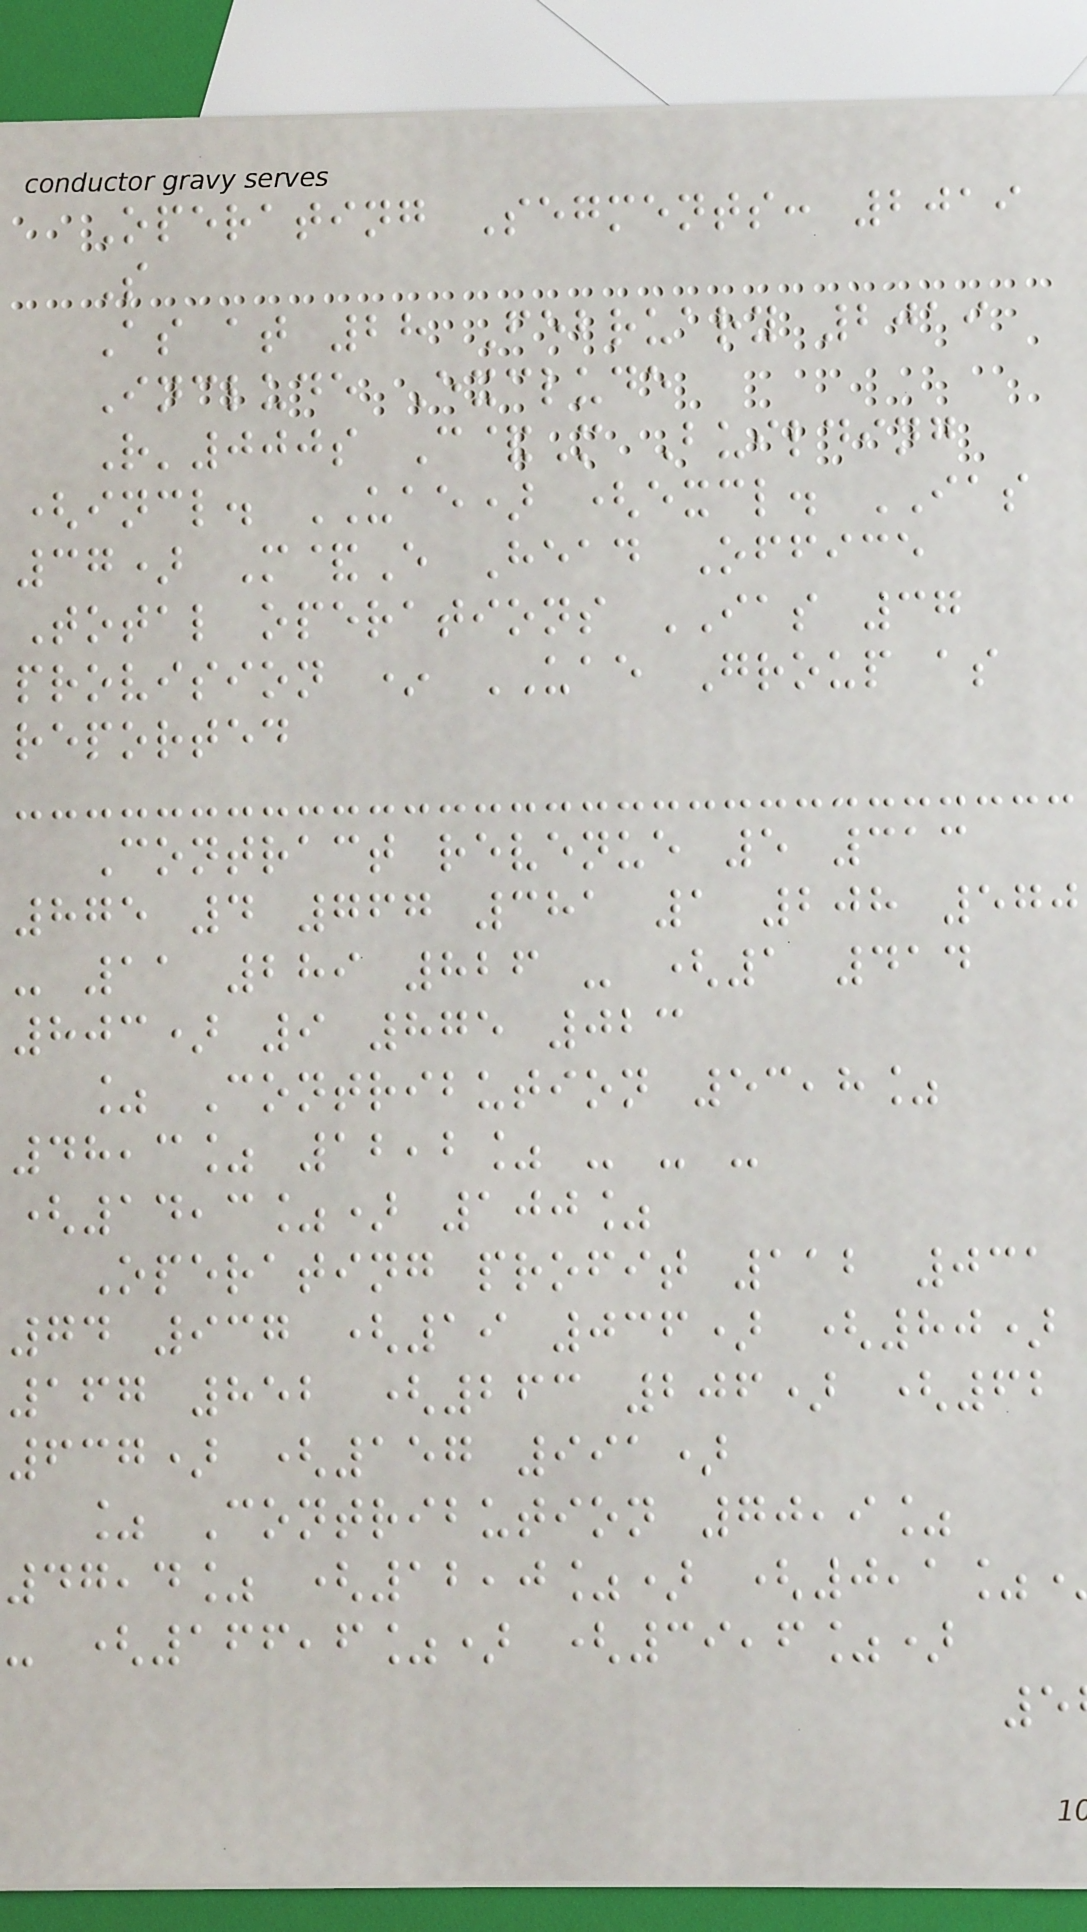Operating Segments: 2019
S
As at 28 February 2019
Include Exclude
R'000s C&M Building
(incl. UAE) (excl. IAS
37) M&E Head Office
Total operations IAS 37
provision * UAE Group as
reported
Contract revenue 5 313
875 4 767 381 1 208 570
- 11 289 826 - (1 414
803) 9 875 023
% Contribution 53,8%
48,3% 12,2% - - -
(14,3%) 100%
Operating profit 112 031
74 937 (19 036) (80)
167 852 (263 206) (62
637) (157 991)
% Contribution 70,9%
47,4% (12,0%) (0,1%
- (166,6%) (39,6%)
